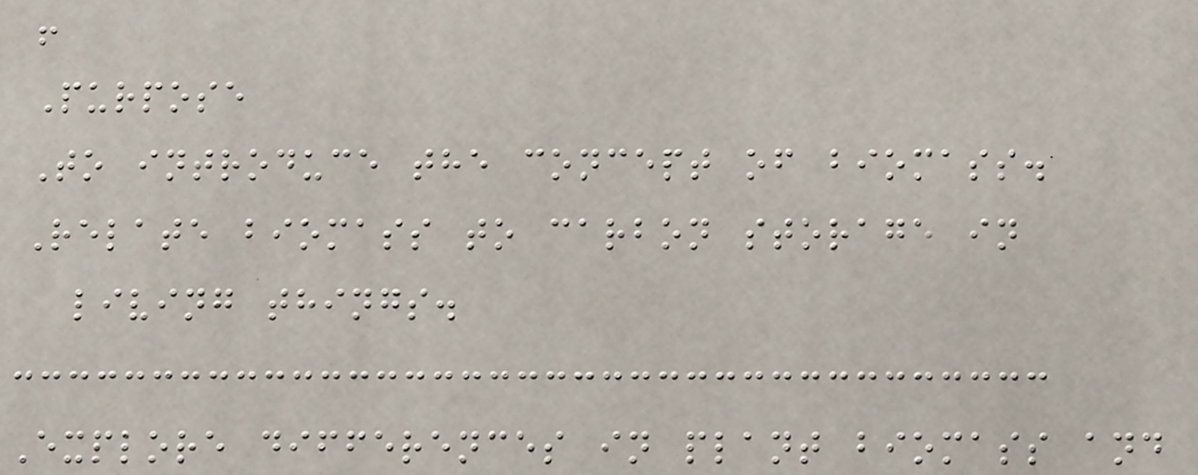!
Purpose
To introduce the concept of biomass.
Relate biomass to carbon storage in
living things.
Explore differences in plant biomass and
